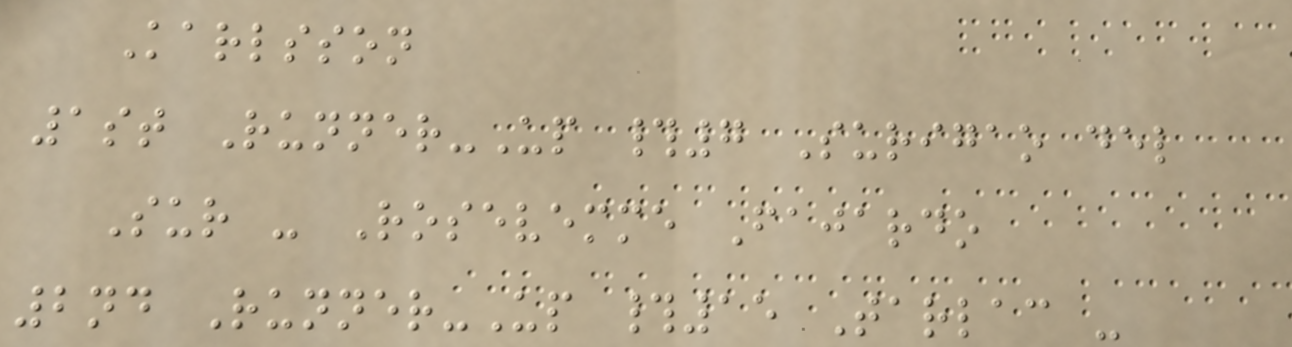Karlsson
1st Runner-Up #7 Surigao del
Sur - Rosevemme Fajardo
2nd Runner-Up #15 Tarlac -
